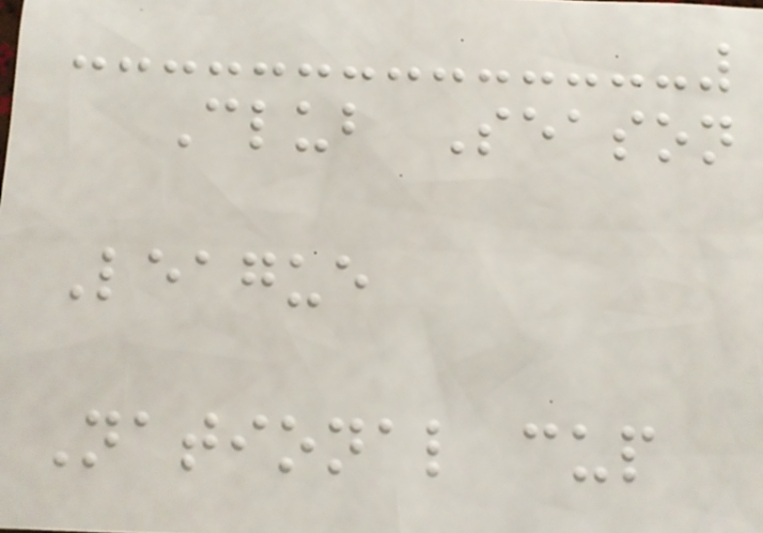Club Season
League
National cup
